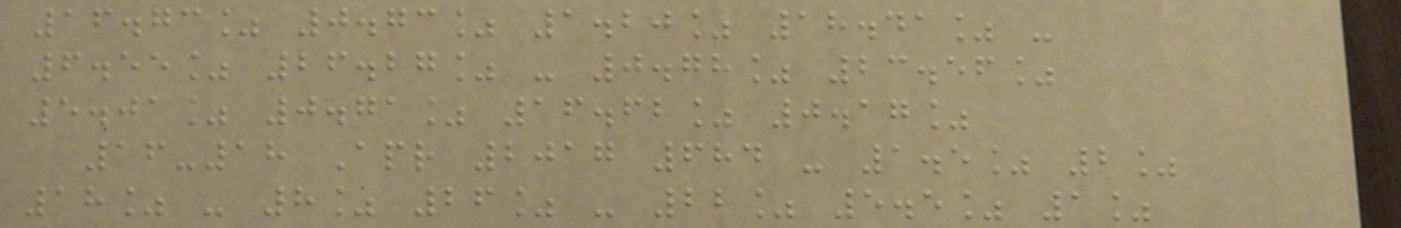16.73% 0.73% 1.20% 18.41% -
6.55% 26.27% - 0.78% 23.56%
5.01% 0.71% 16.62% 0.17%
16-18 Apr 2017 684 - 1.5% 2%
18% - 8% 26% - 22% 5.5% 1%
